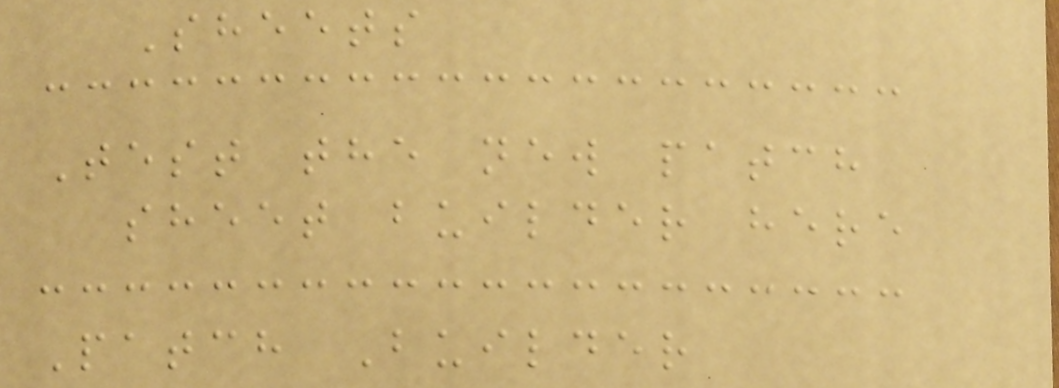Sheets
Test the new patch
sheet builder here
Patch Builder
